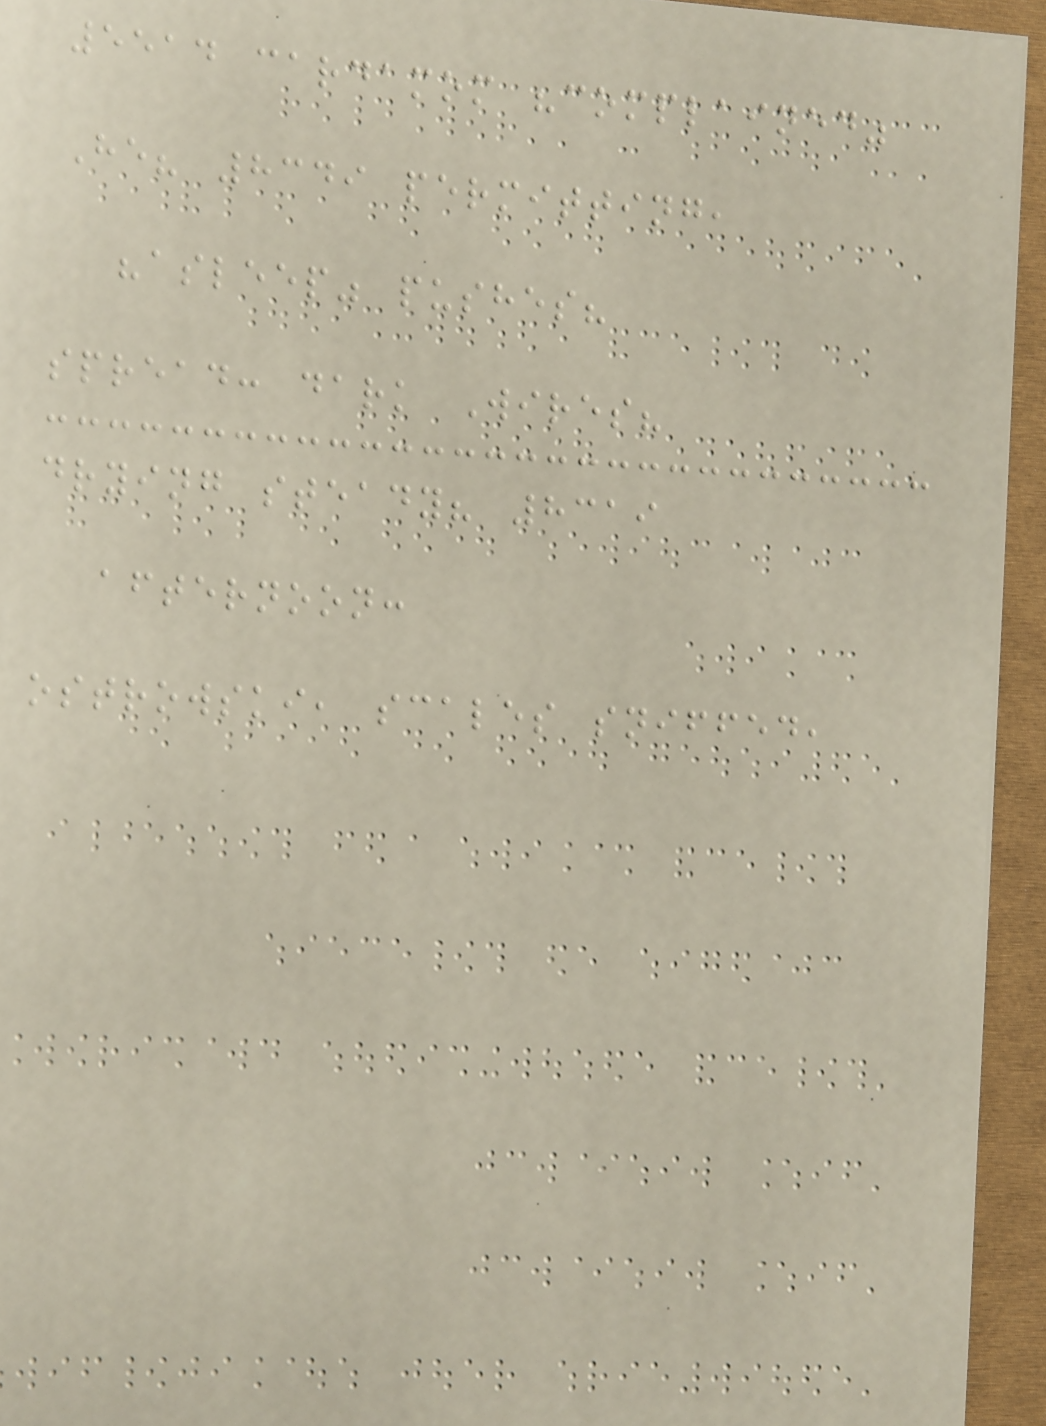5514 cardamom "complained"
He? 8349 permitting,
"asleep" pushes?
spread: dark Wires?
drying steady? 8319
afternoon:
ostrowski, scales sniffed,
